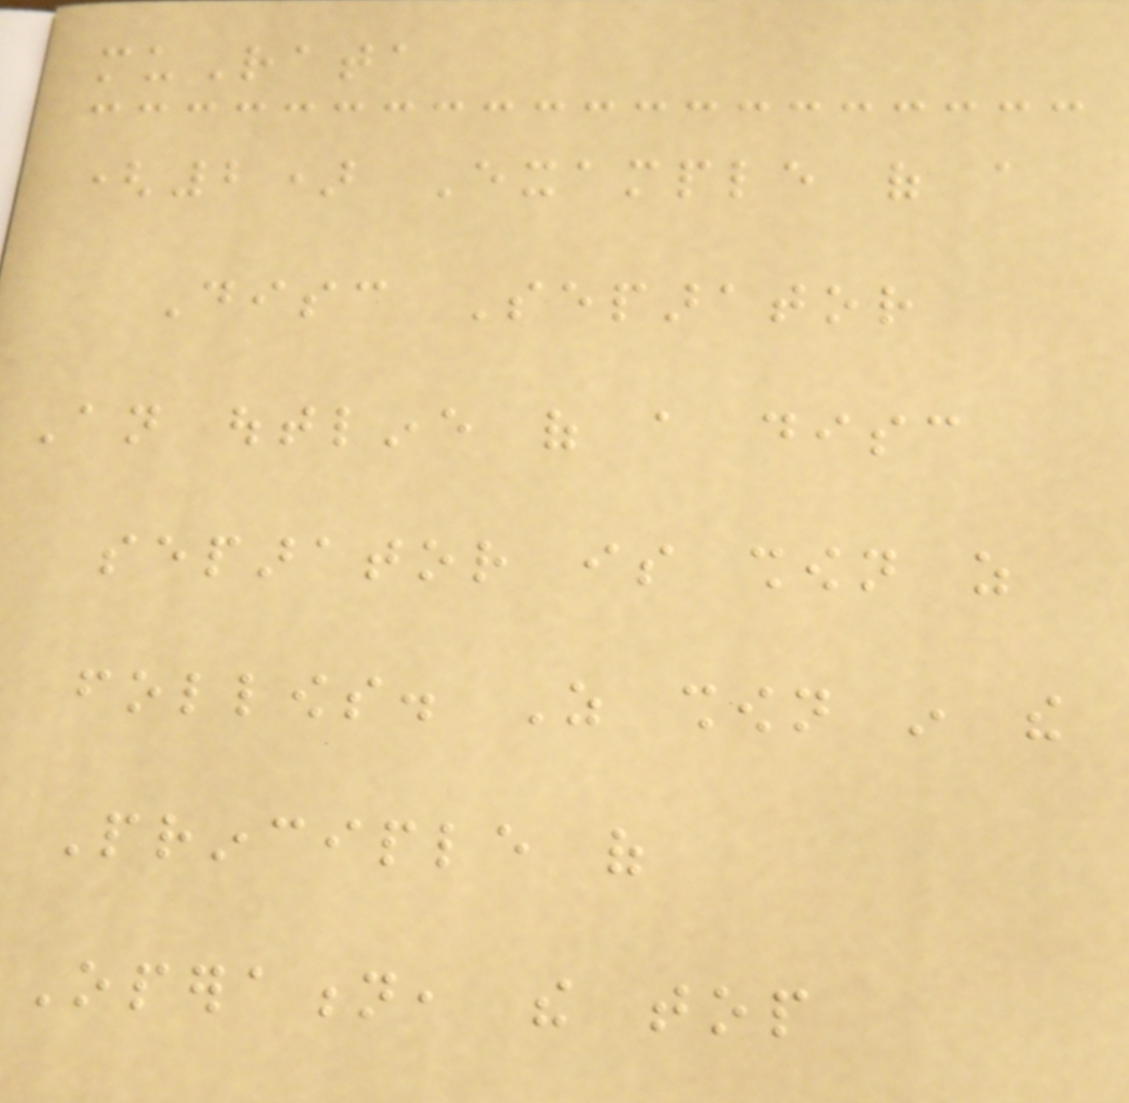muRata
(2) Example of a
Disc Separator
An outline of a disc
separator is shown as
follows. As shown in the
Principle of
Operation, the top
